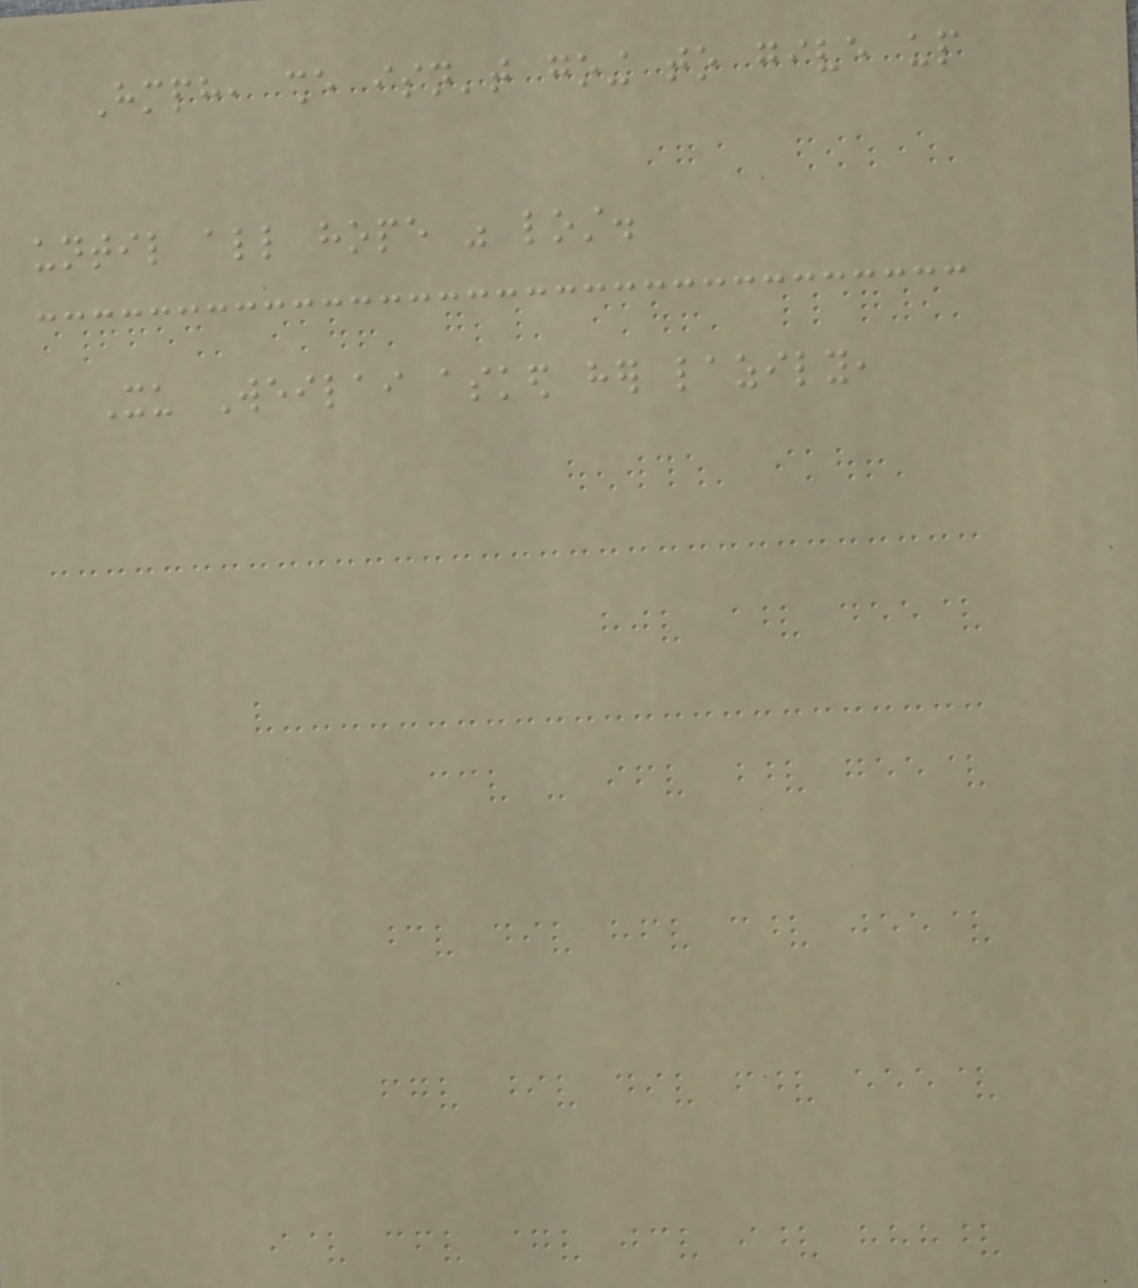Hmph, she isn't going to give up
until all hope was lost.
Xu Weilai asked her lazily,
